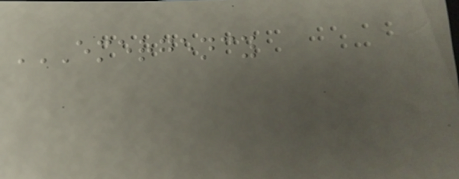EMERGENCY
